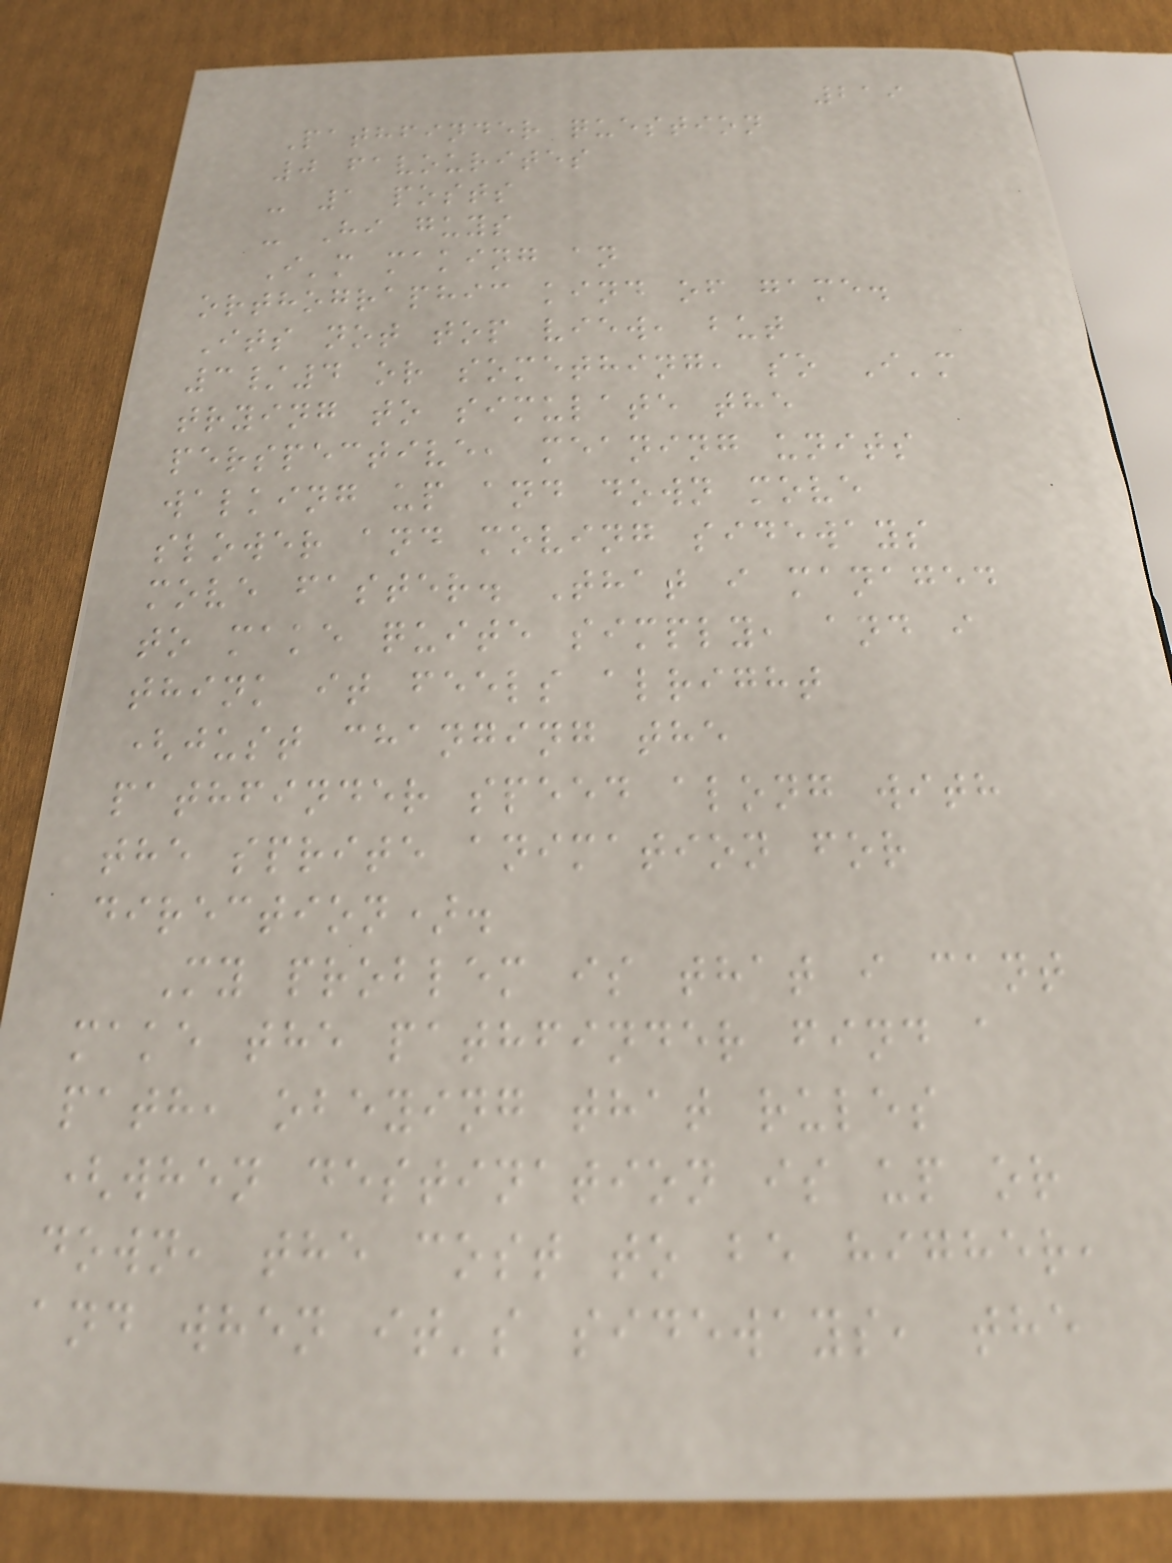219
Pathfinder question
0 favourites
- 1 posts
- Hi guys
I'm making an
orthographic kind of game.
Its not top view, but
3/4 or something, so I'm
trying to simulate the
perspective, meaning units
walking up and down move
slower and moving sideways
move faster. That i managed
to make quite simply, and i
think it feels alright
(just changing the
pathfinder speed along with
the sprite animation for
direction).
My problem is that i cant
make the pathfinder find a
path, obeying that rules
(when destination is up or
down, the cost to be higher,
and when it's sideways, the
